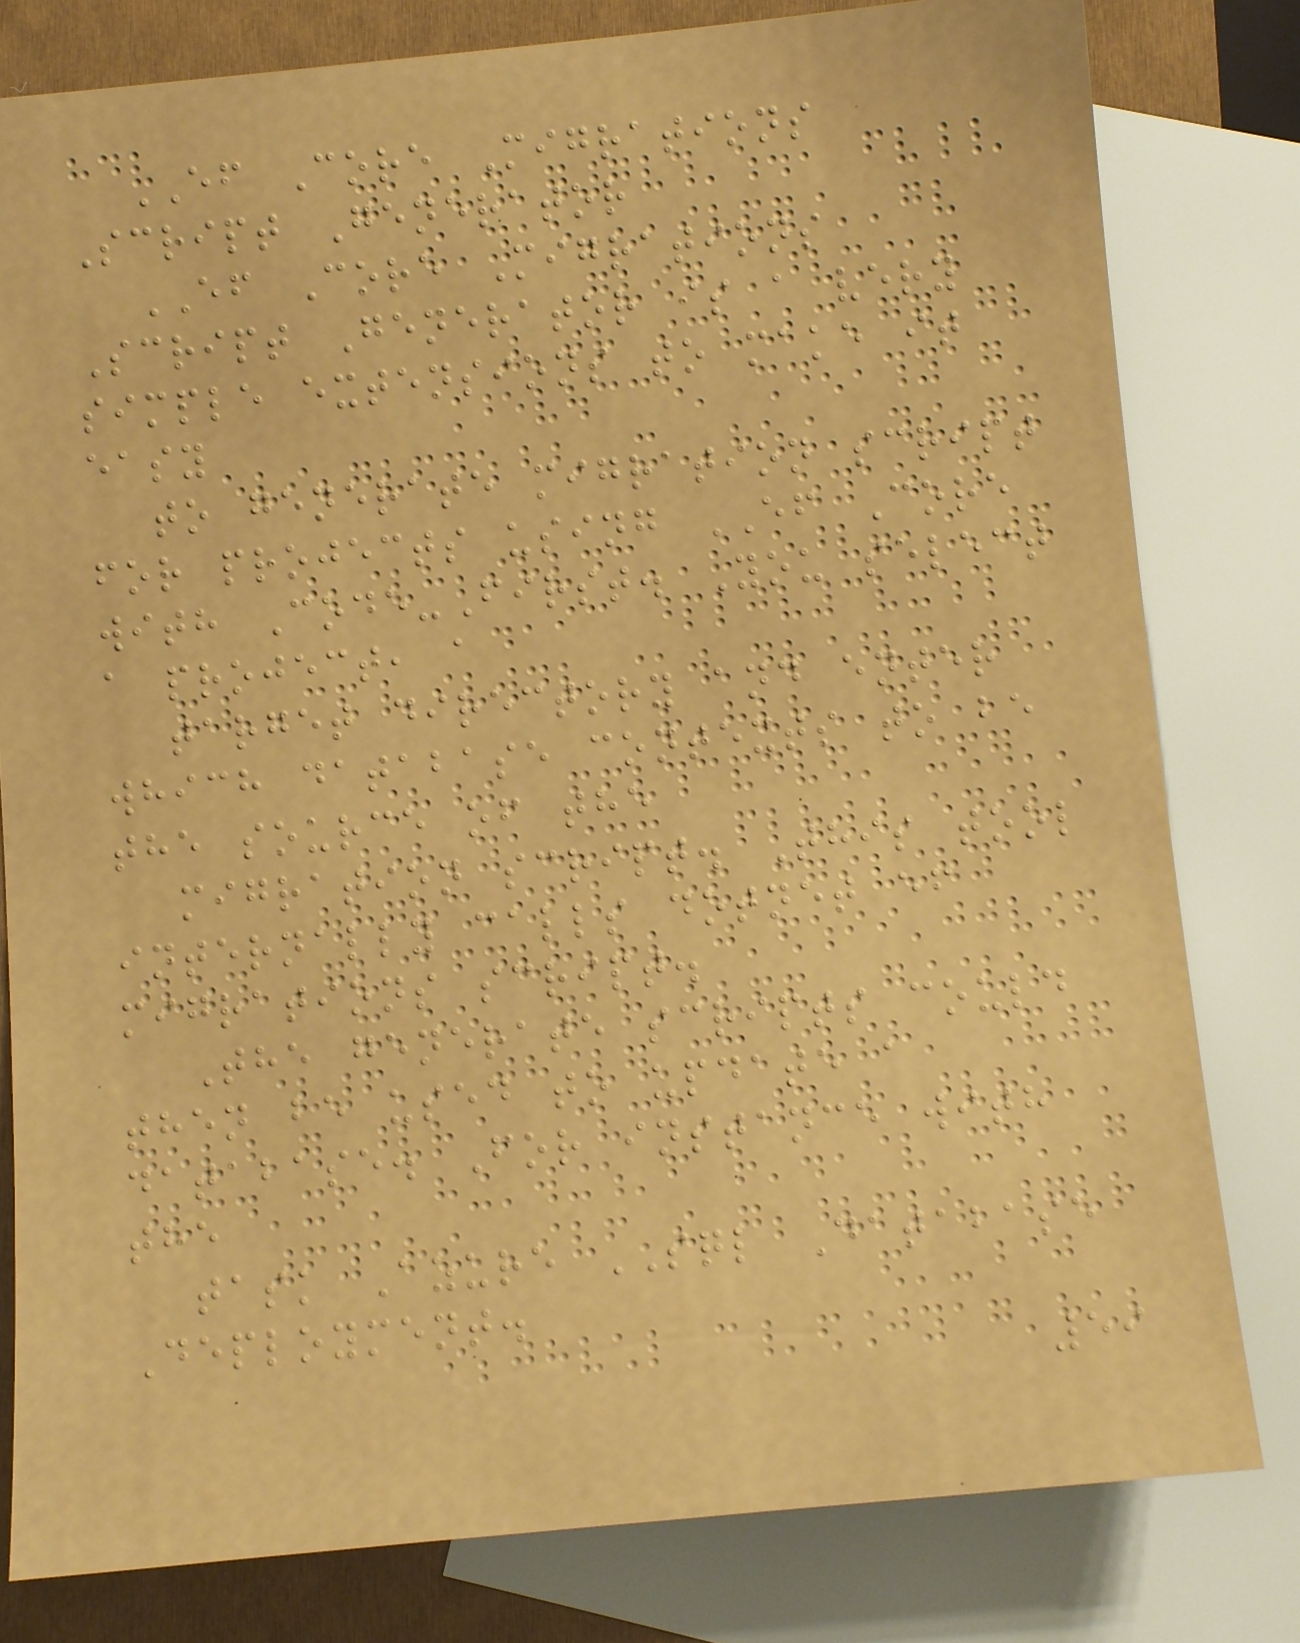EF Core Migrations
Script Generator
EF Core Migrations
Script Generator is a very
simple extensions to make it
easy
to generate migration script
for projects using EF Core
with Code-First. You select
a project, a
target directory and enter
which database contexts to be
the source of the
migration script. This tool
internally calls dotnet ef
migrations script.
The generate scripts could
then be used to update a
database. For instance with
the
task Azure SQL Database
Deployment.
59
